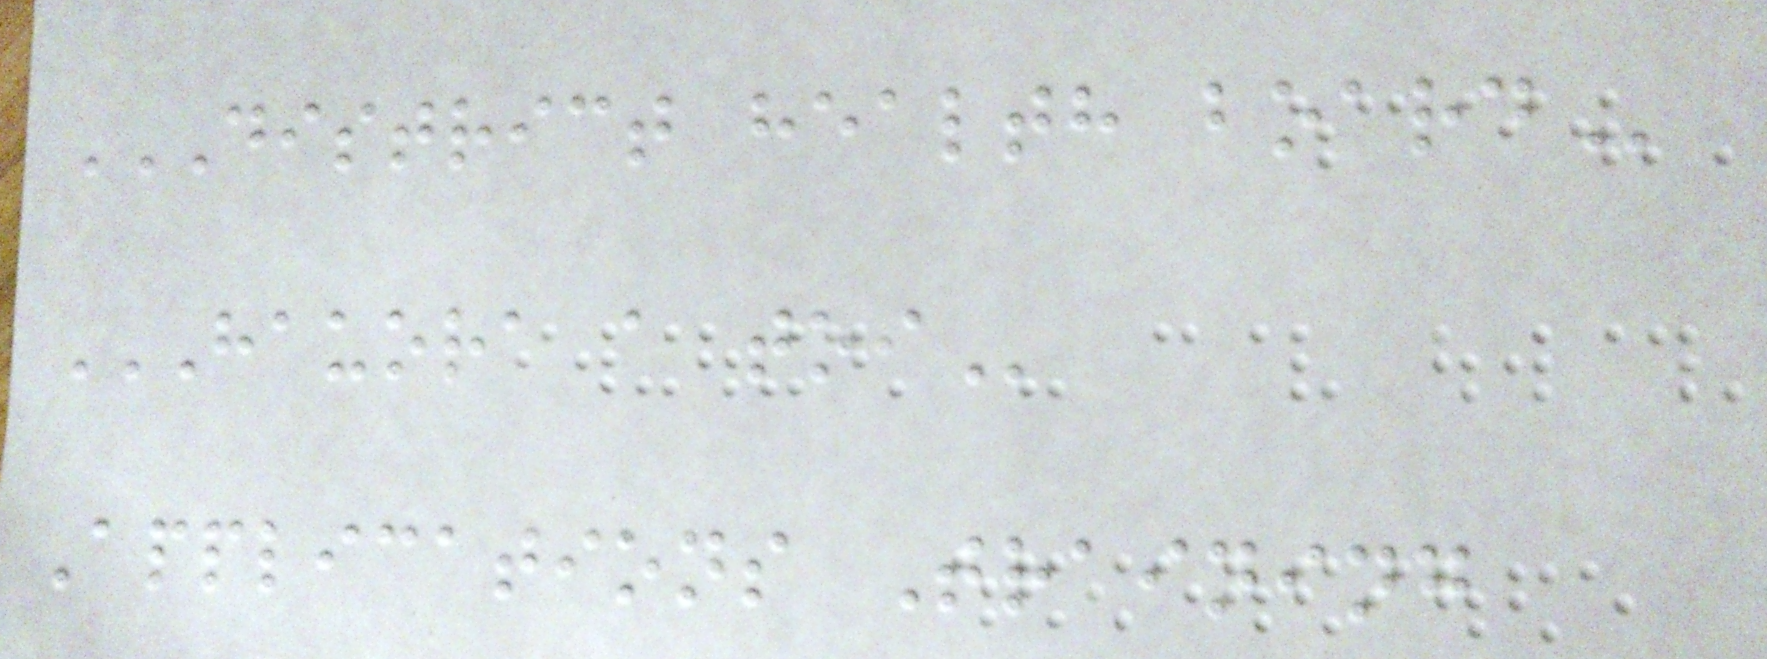DISTRICT HEALTH BOARD
HAUORA A TOI
Applications Training
